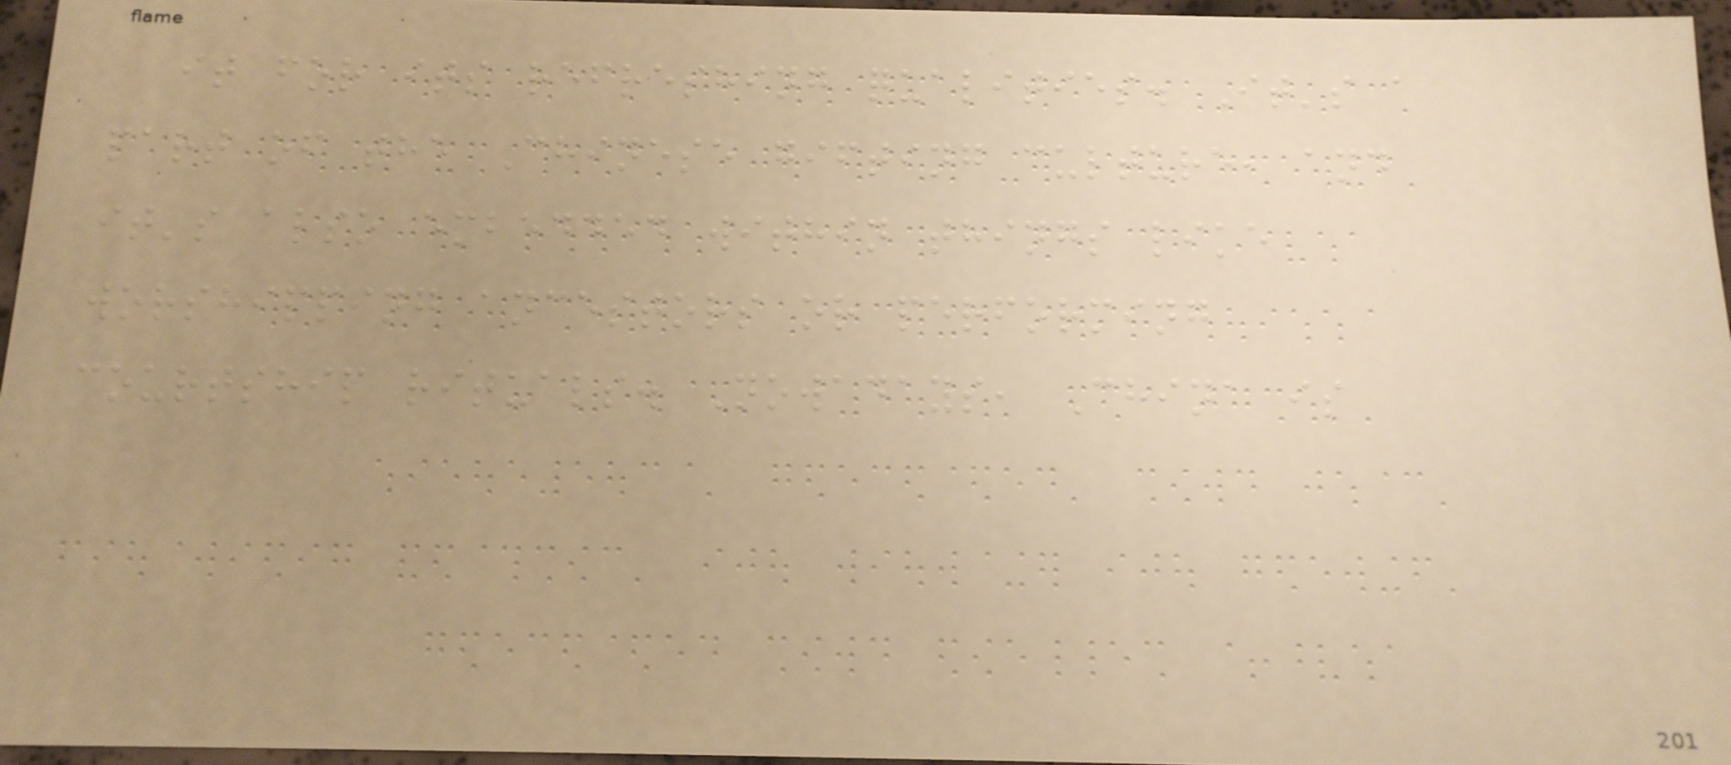it for its refreshing qualities. It's a
part of the Chinese gifting culture, and
it's also embedded within things like
worshipping ancestors or performing
courtship rituals. Nowadays, China is
